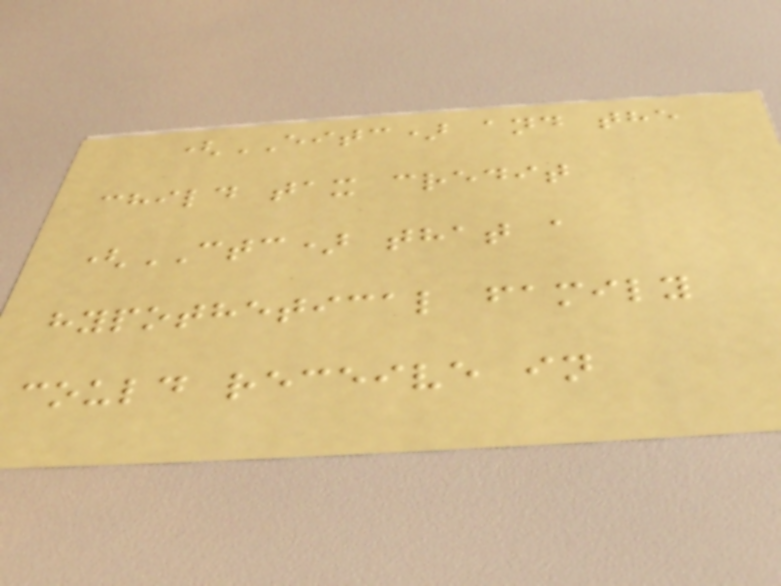(EITC) and the
child tax credit
(CTC) that a
hypothetical family
could receive in
